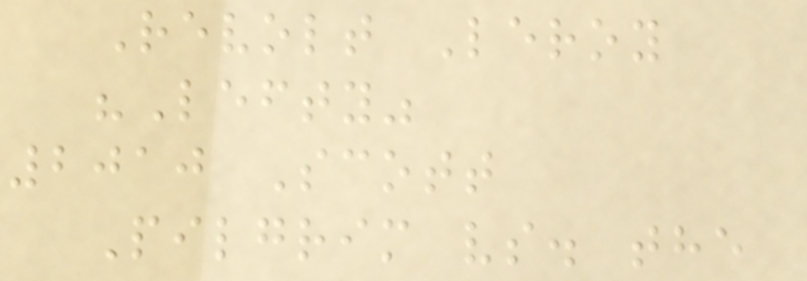Revolt Leroy
"Lefty"
2010 Scott
Pilgrim vs. the
